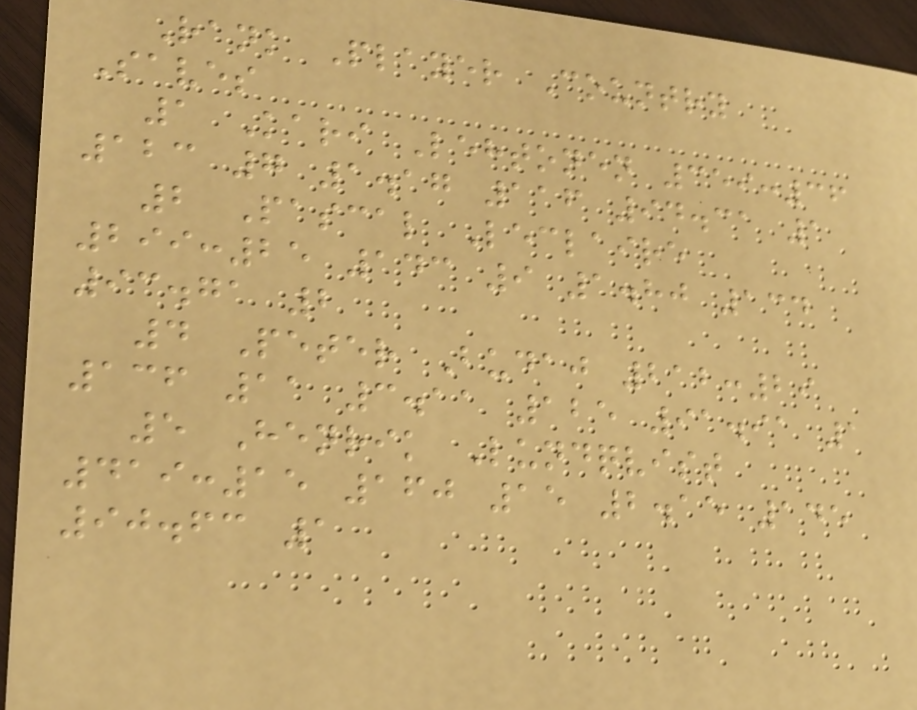Rank Player Country
Saves
1 Kari Lehtonen 359:36
123 7 1.17 116 94.31 1
2 Pascal Leclaire
299:25 143 9 1.80 134
93.71 2
4 Peter Budaj 212:29
136 11 3.11 125 91.91 1
5 Henrik Lundqvist
419:15 160 15 2.15 145
90.63 1
